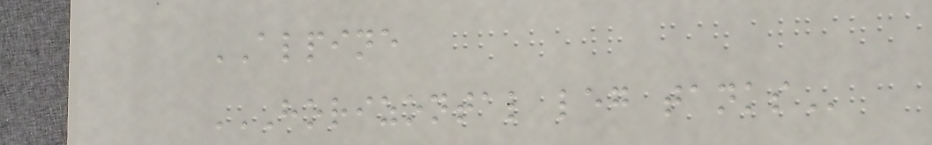ALPINE
HORIZONTAL LEG TANKS
